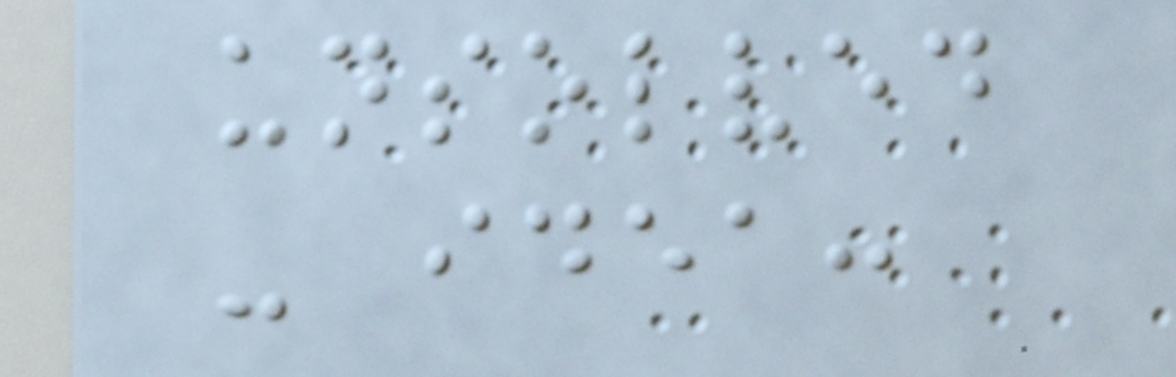unsolved
- idea:
